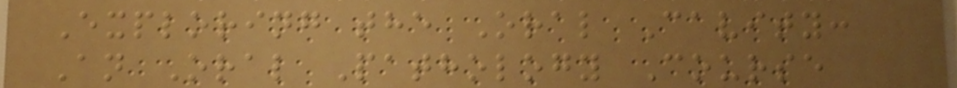Exploring the Oral Cavity:
An Oral Pathology Course
